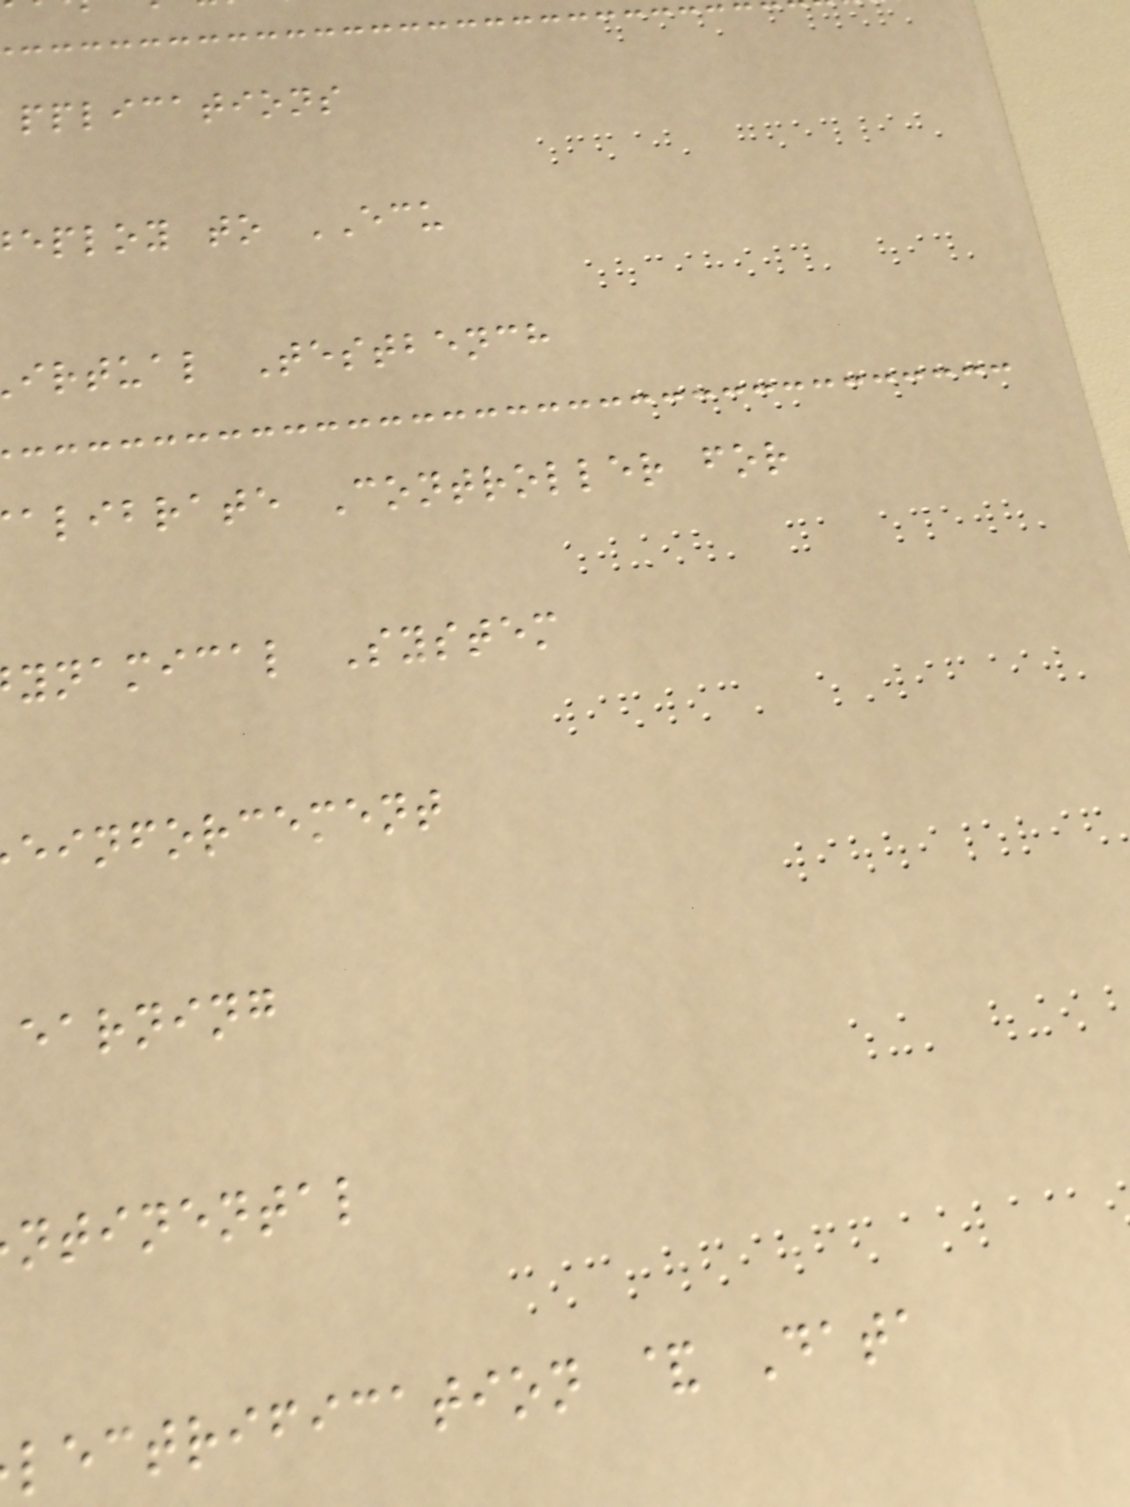pplications
eploy to ECU
irtual Testbench
alibrate Controller for
ynamical System
einforcement
earning
ntinental
lectrification & Data
